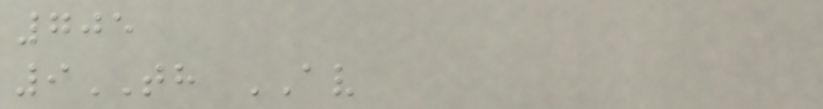705
9TH AV
